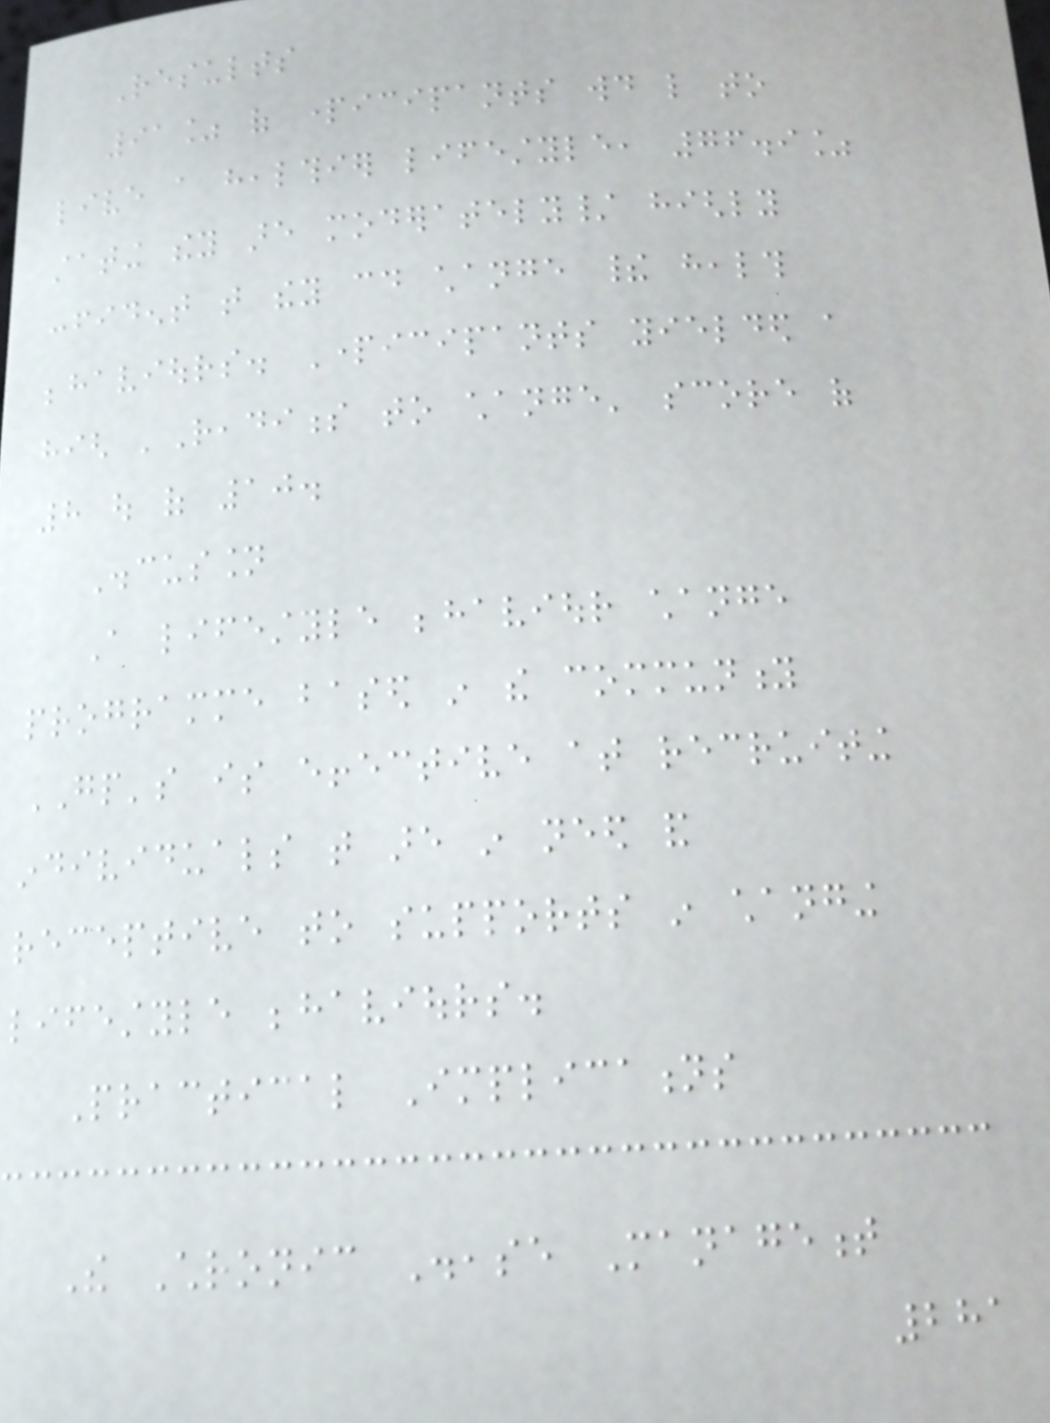Results
91% of participants would like to
live a healthier lifestyle, 76.9%
stating they are moderately/ highly
confident that they could change their health
behaviours. Participants yielded a
high 'Readiness to change' score of
8 out of 10.
Discussion
A lifestyle behaviour change
programme based in the community
GP's is effective at recruiting
individuals that are in need and
receptive to supports in changing
lifestyle behaviours.
Practical Implications
The Chronic Disease Management
281
